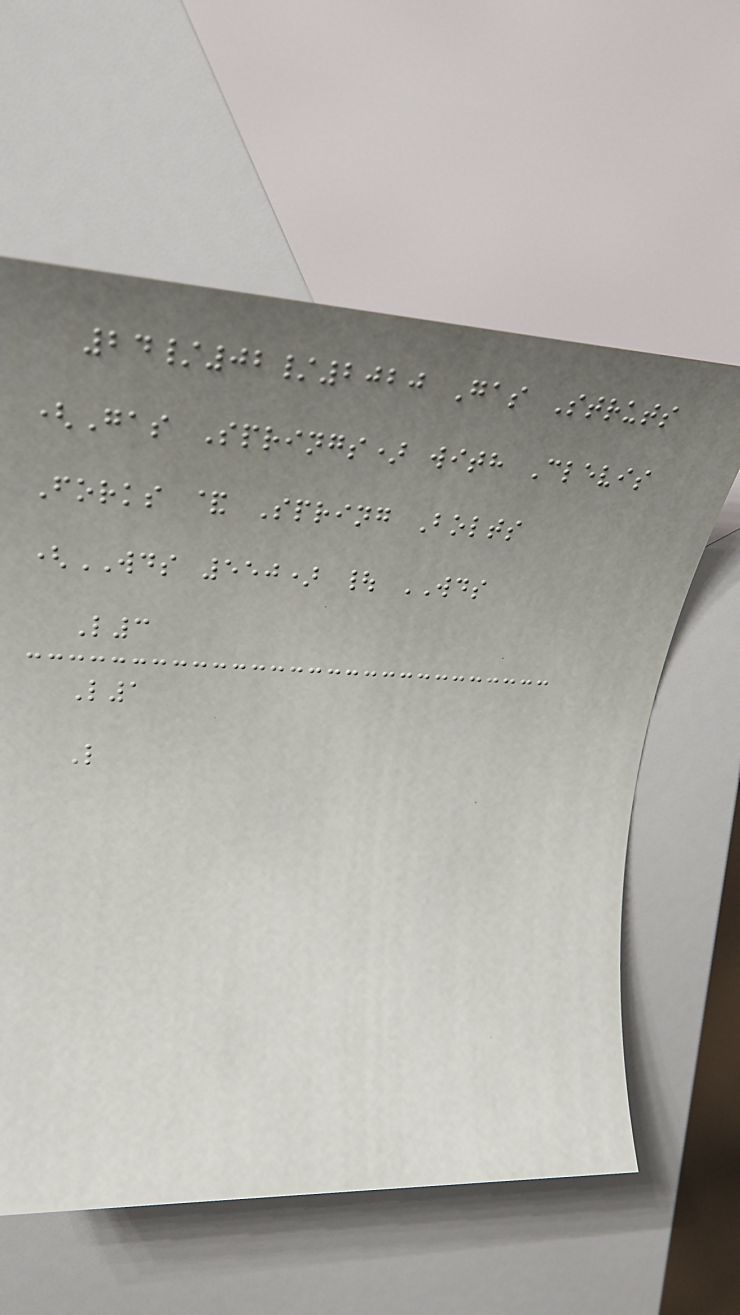24/02/2020 Gas Struts
(Gas Springs) with Clevis
Forks & Spring Bolts
(WDS 550) | WDS
L3
L1
L
